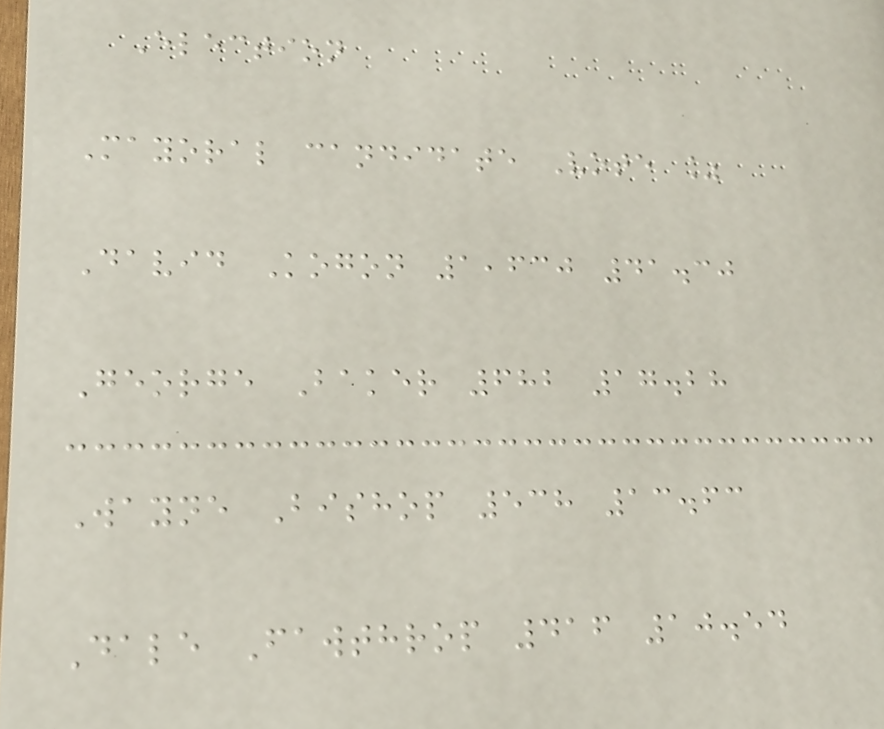Election
Mayoral candidate Vote %
David Kogon 1,630 41.30
George Baker 682 17.28
Wayne Bishop 538 13.63
Dale Fawthrop 416 10.54
